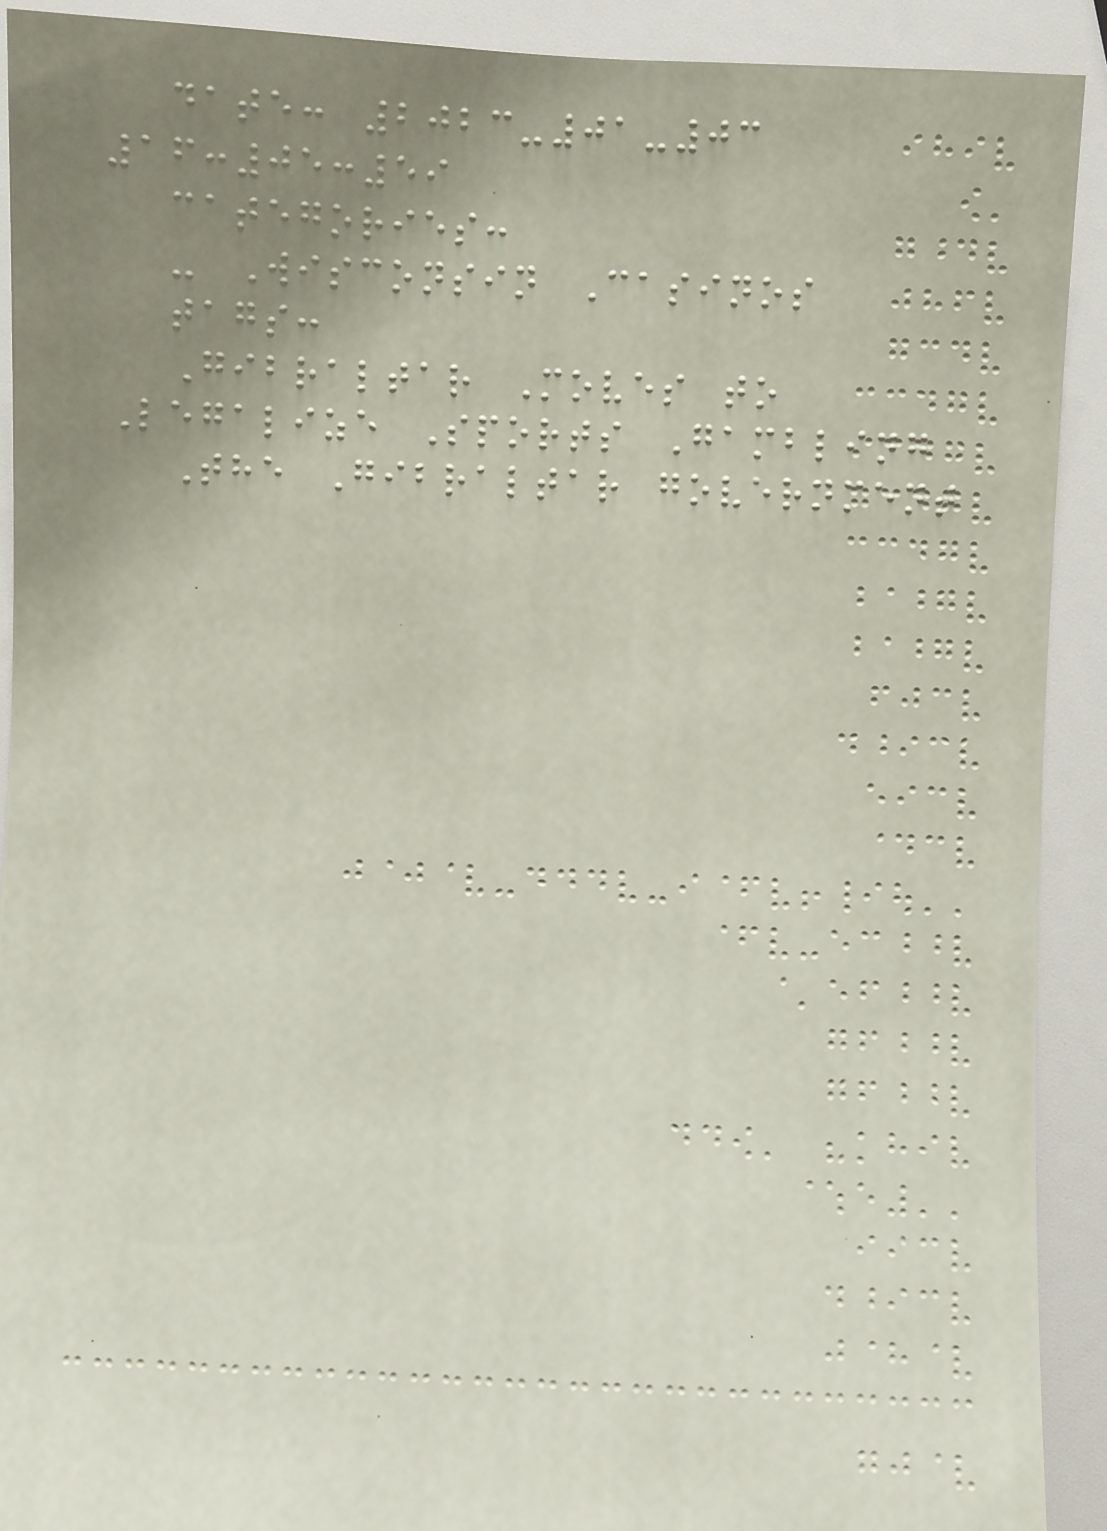date: 2023-01-03
16:05:59
categories:
- Wisconsin Casinos
tags:
Gibraltar Moves to
Legalize Sports Gambling
The Gibraltar government
